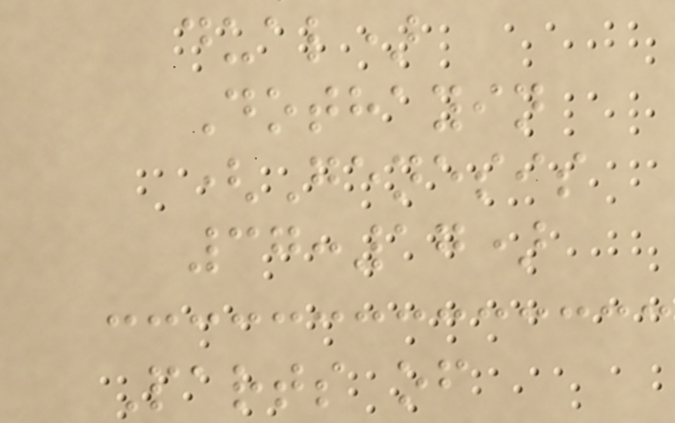dual)
Dothayin
(Genesis
37:17)
Parts of
